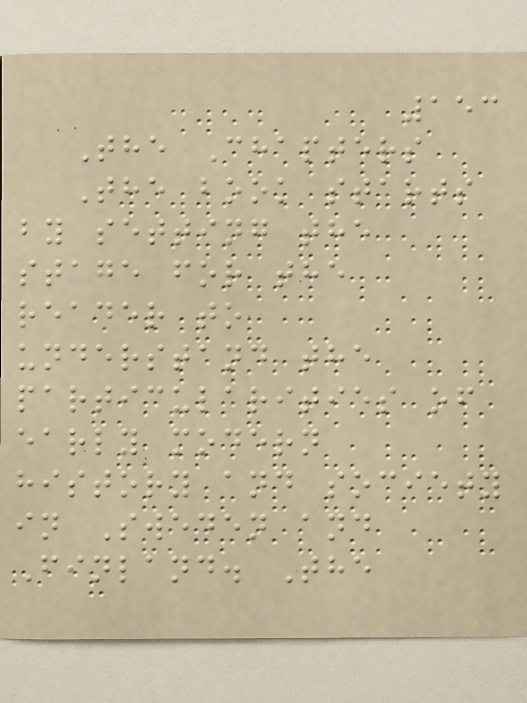153
The Chapters
The book starts
by setting the
stage for the
reader to
understand the
particularities of
early modern
history and society
in Sweden and
Finland. The
